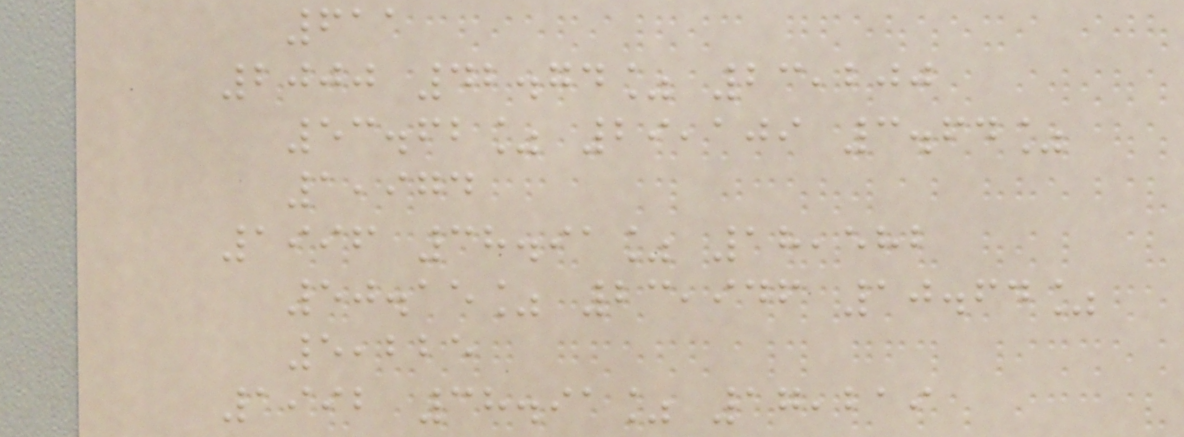611
2000 42.74% 23,200
53.62% 29,109 3.64%
1,974
1996 38.91% 18,582
50.15% 23,946 10.64%
5,225
1992 38.91% 17,219
